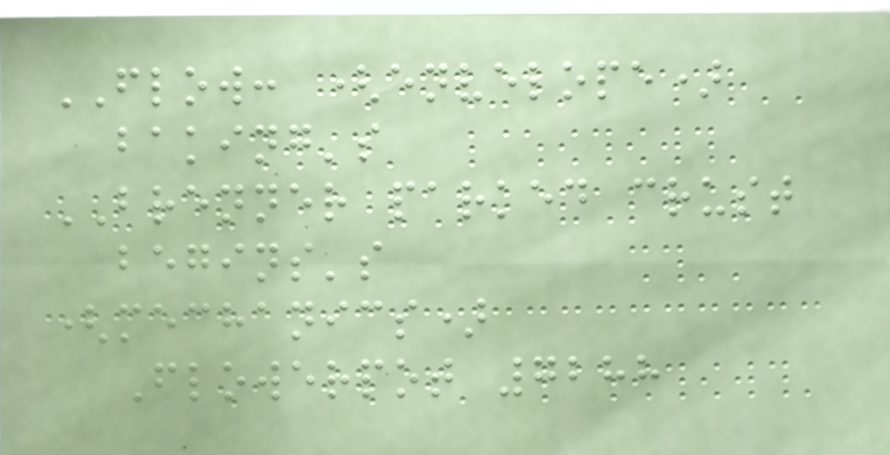FLOW: (envelope)
baking's
BRENNER parked crust
begins's
(mechanics)
Flowerpot 7288
